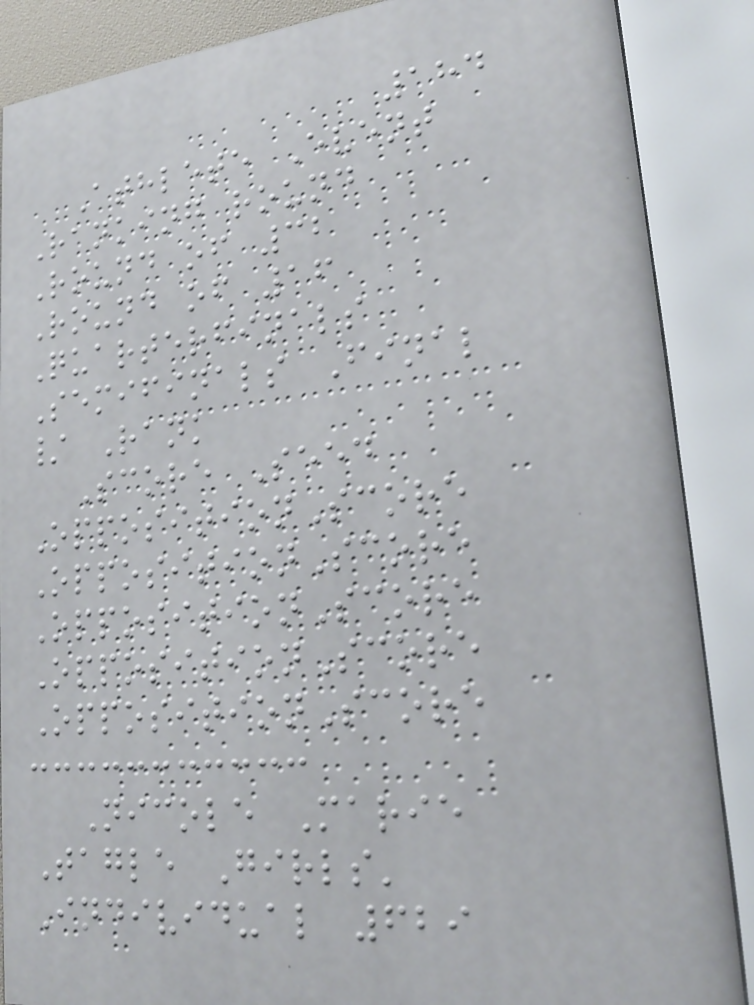184
Athlete Event
Ranking round
Round of 32
Round of 16
Quarterfinals
Semifinals Final
/ Rank
Score Seed
OppositionScore
OppositionScore
OppositionScore
OppositionScore
OppositionScore
Nicole Marie
Tagle Girls'
Individual 629
